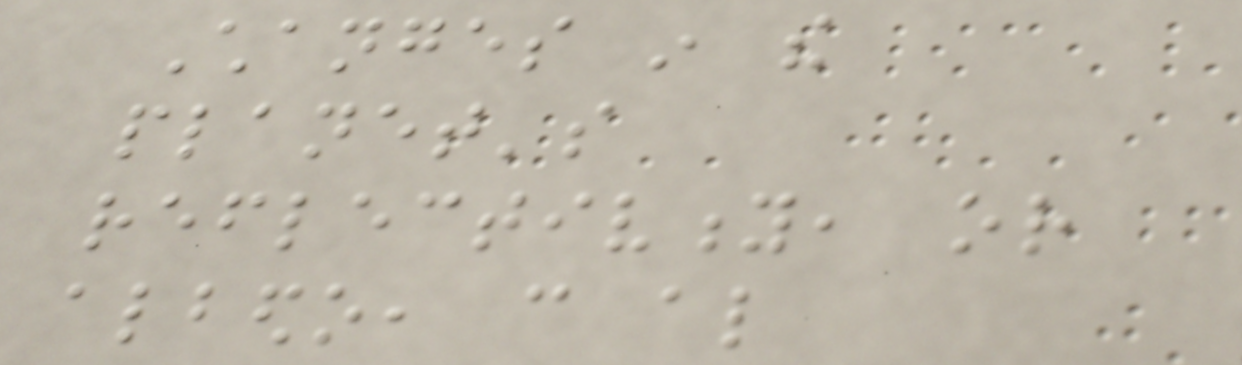Changes in the
planet's
reflectivity, or
albedo, can also
